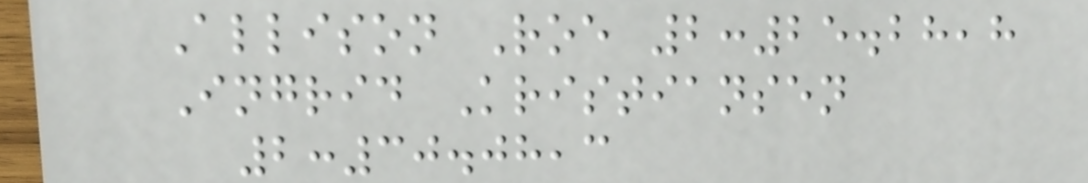Allison Roe 2:25.28,8
Ingrid Kristiansen
2:30.08,3
